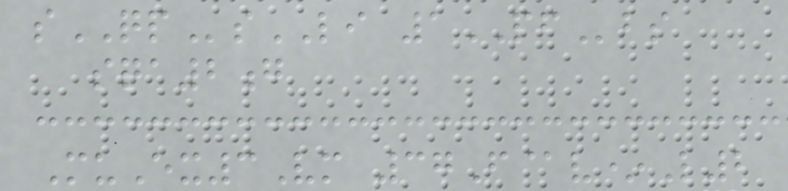sQPsLI 1PFbs
sqa2g
MuEx3Vm 37F@v*L2
